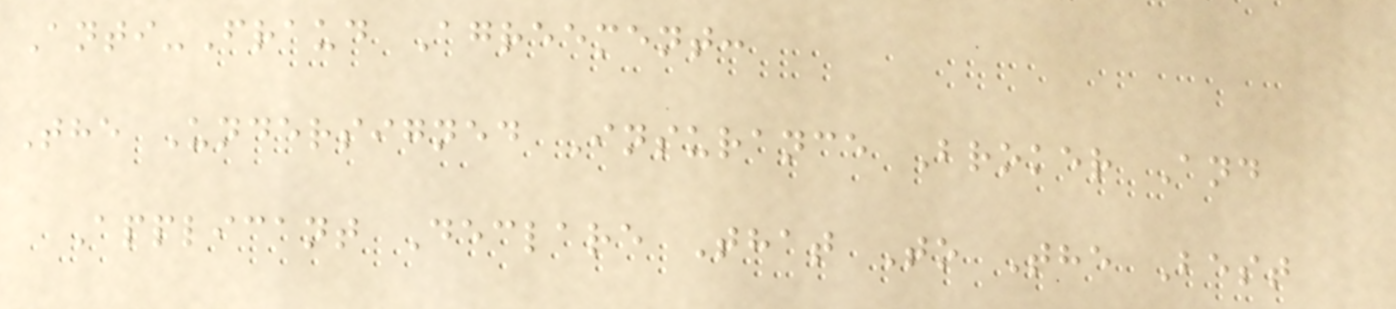Anti-Fraud Agreement:
The Undersigned Insurance Broker And
Applicant Declare That To The Best
